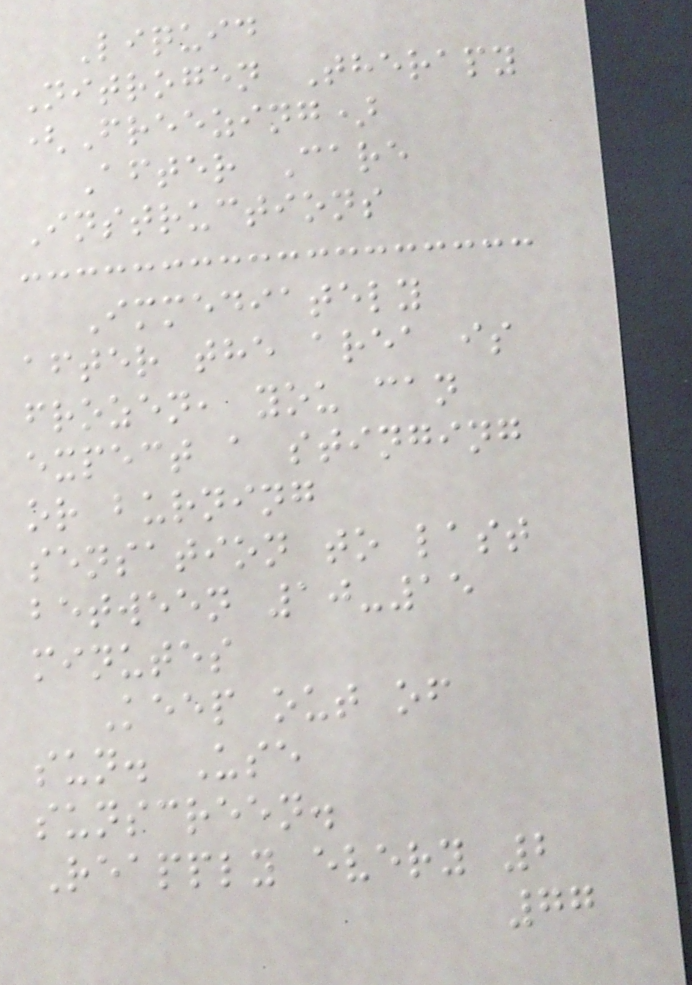Liquid
Nitrogen Therapy
(Freezing)
After Care
Instructions
Immediately
after the area is
frozen, you can
expect a stinging
or burning
sensation to last
between 10-15
minutes
Keep out of
sun. Use
sunscreen.
Reapply every 2
77
